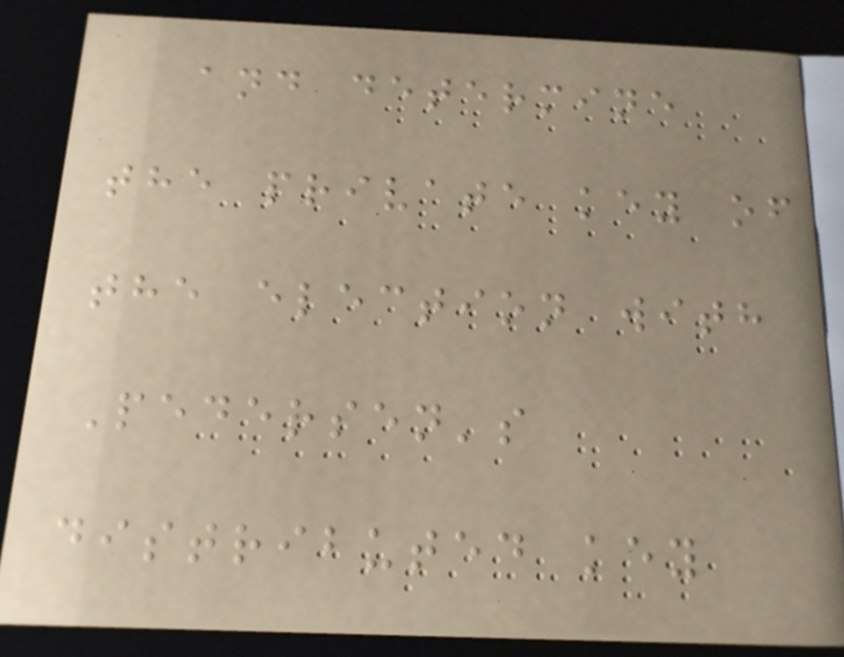and determine
the private key of
the election with
Pedersen's
distributed key
